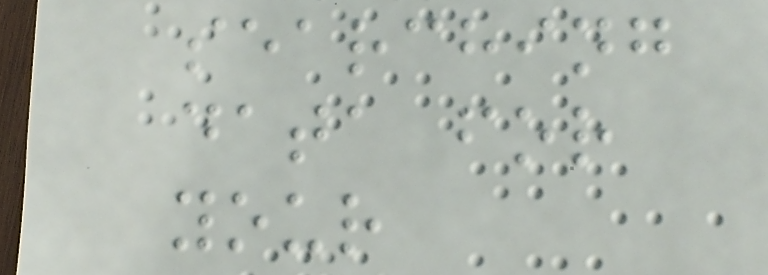searching
data for
your
